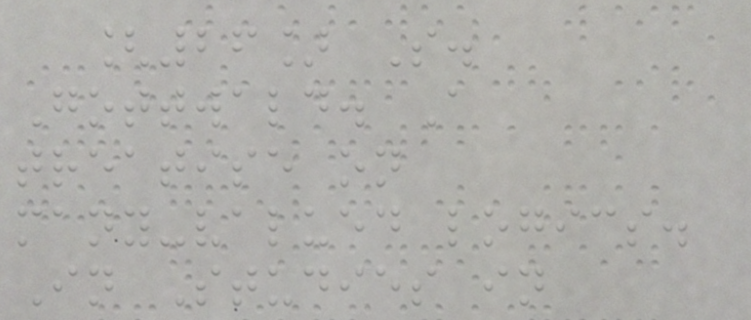[26] S.
Gottwald. A
treatise on
many-valued logics.
In Studies in
